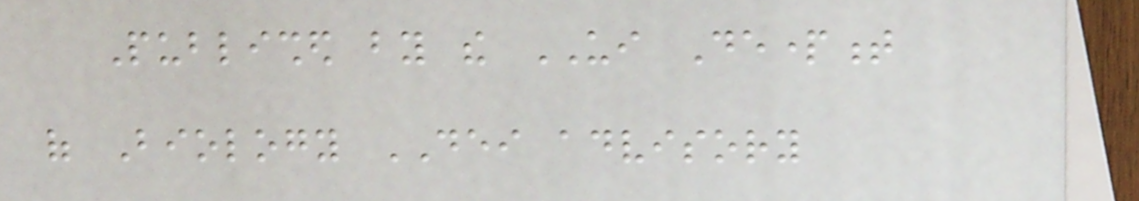Published by the UI Department
of Biology DEI advisory
